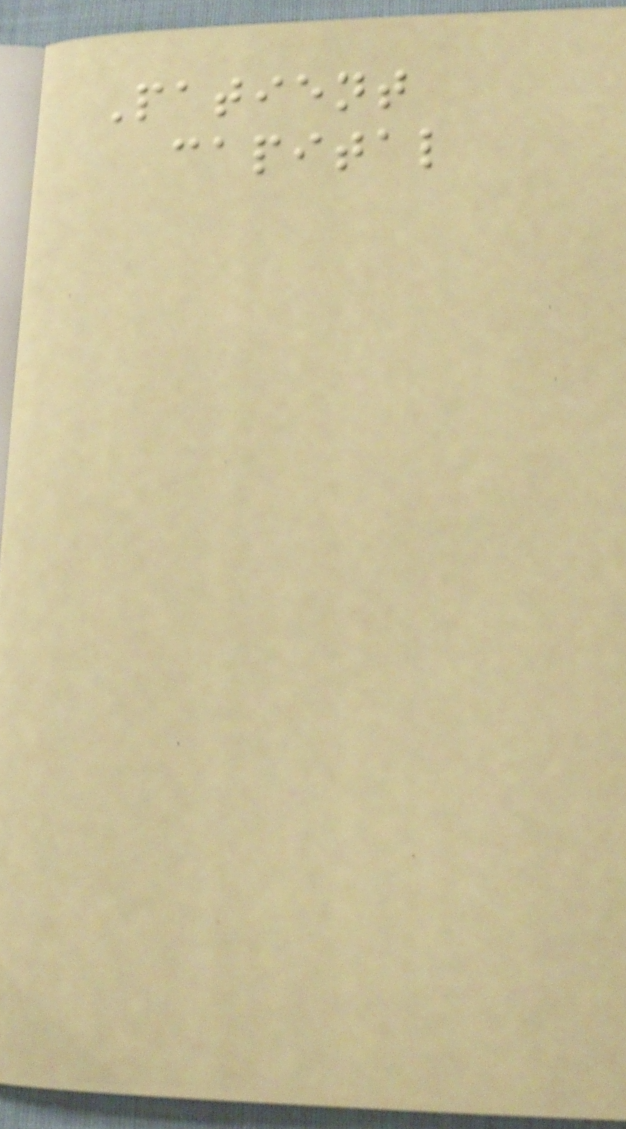Patient
capital
